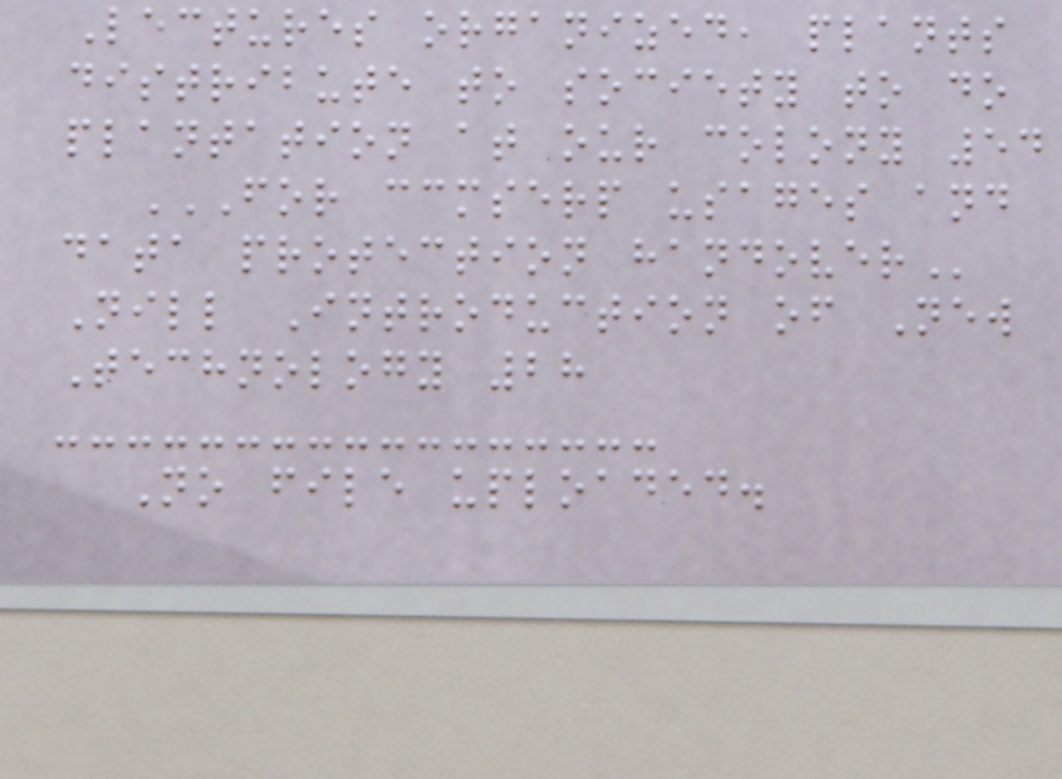Lectures organized, plants
distribute to society to do
plantation at our colony 54
FOR CCMSERP USAGES AND
DATA PROTECTION HANDOVER
Nill Introduction of New
Technology 28
No file uploaded.
